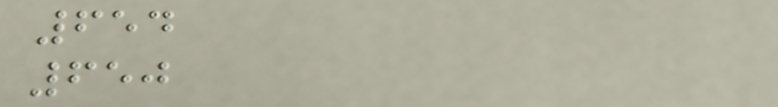654
650
